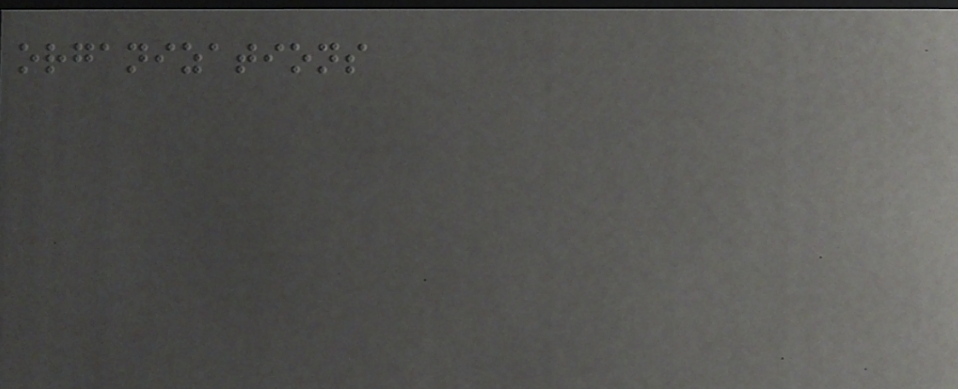organizations
